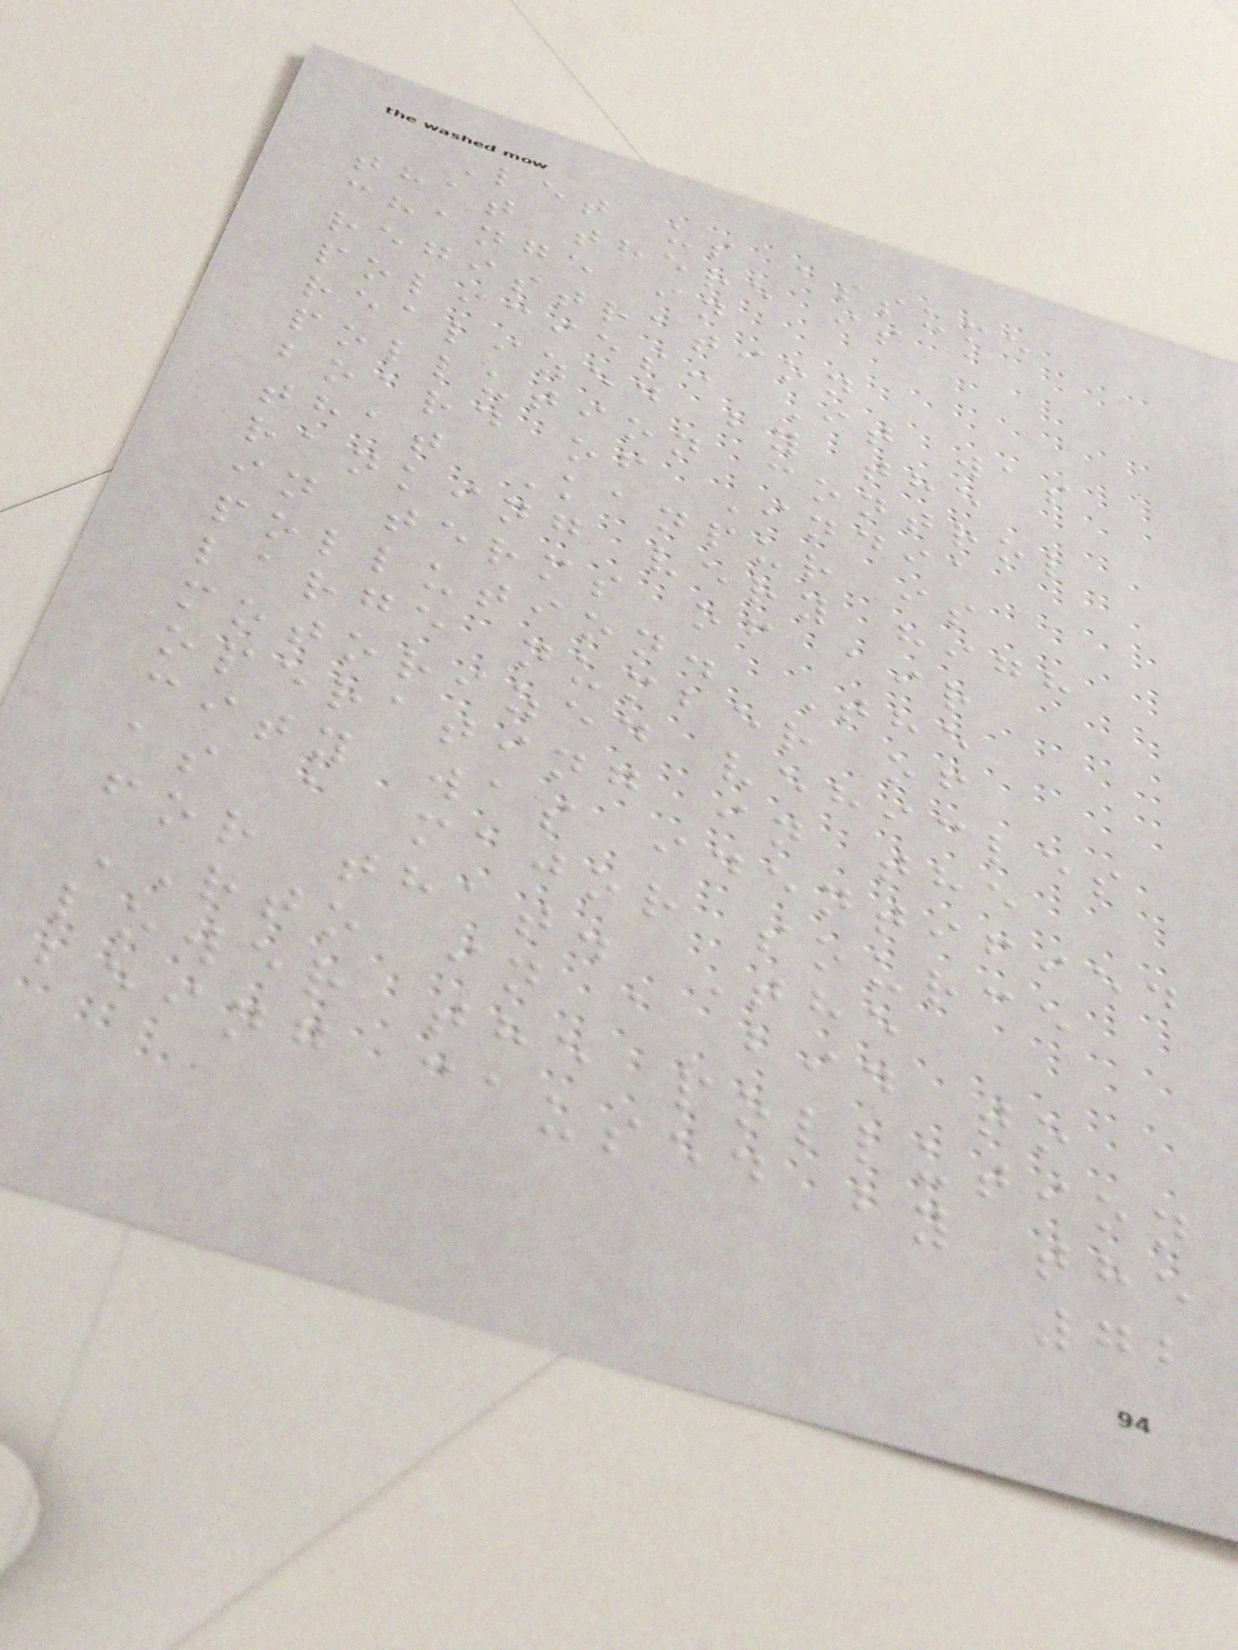Let us assume
that there is a
change in
registration
policies: It was
realized by the
pollution control
board of India
that Kanpur is
ranking very high
in terms of air
pollution. The
large number of
motorized vehicles
operating in the
city was identified
as a major source
for that. The
RTO in a bid to
lower the pollution
being caused by the
72
